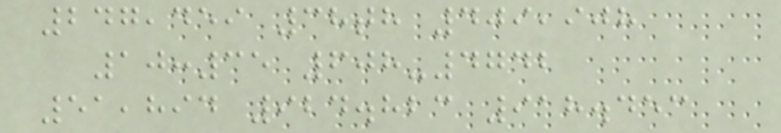247,459 38th 409,908
10:35 608-4742
51,894 924.823 918.453
